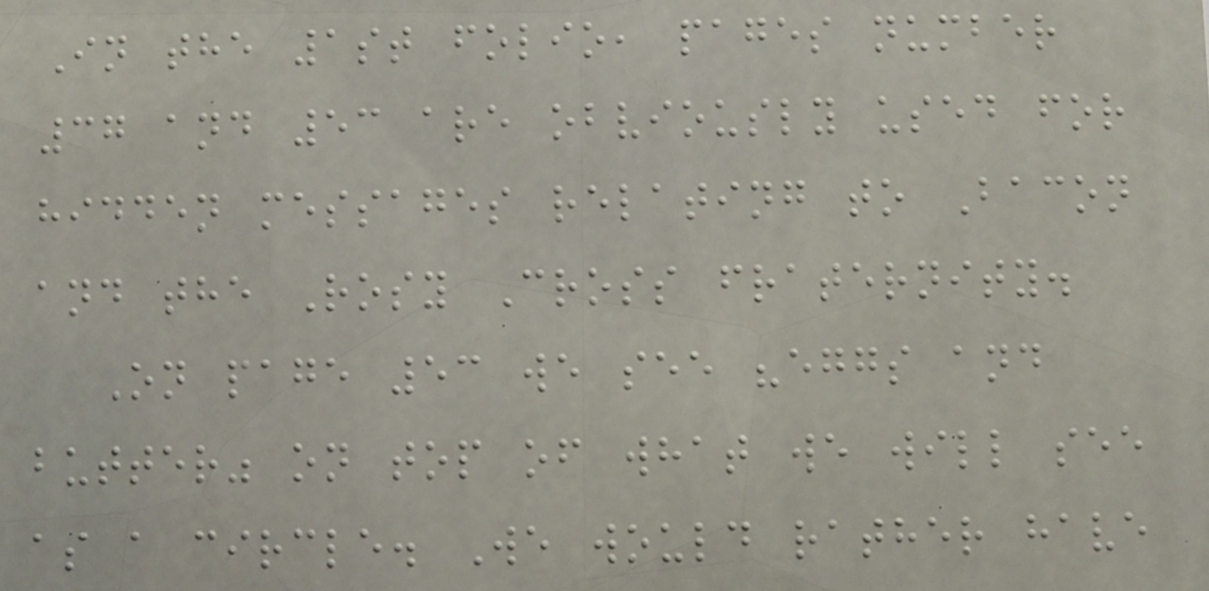In the 1st folio, pages number
37 and 53 are obviously used for
hidden messages relating to Bacon
and the Rosy Cross fraternity.
On page 53 we see "eggs and
butter" on top of what we will see
as a circle. We would rather have
